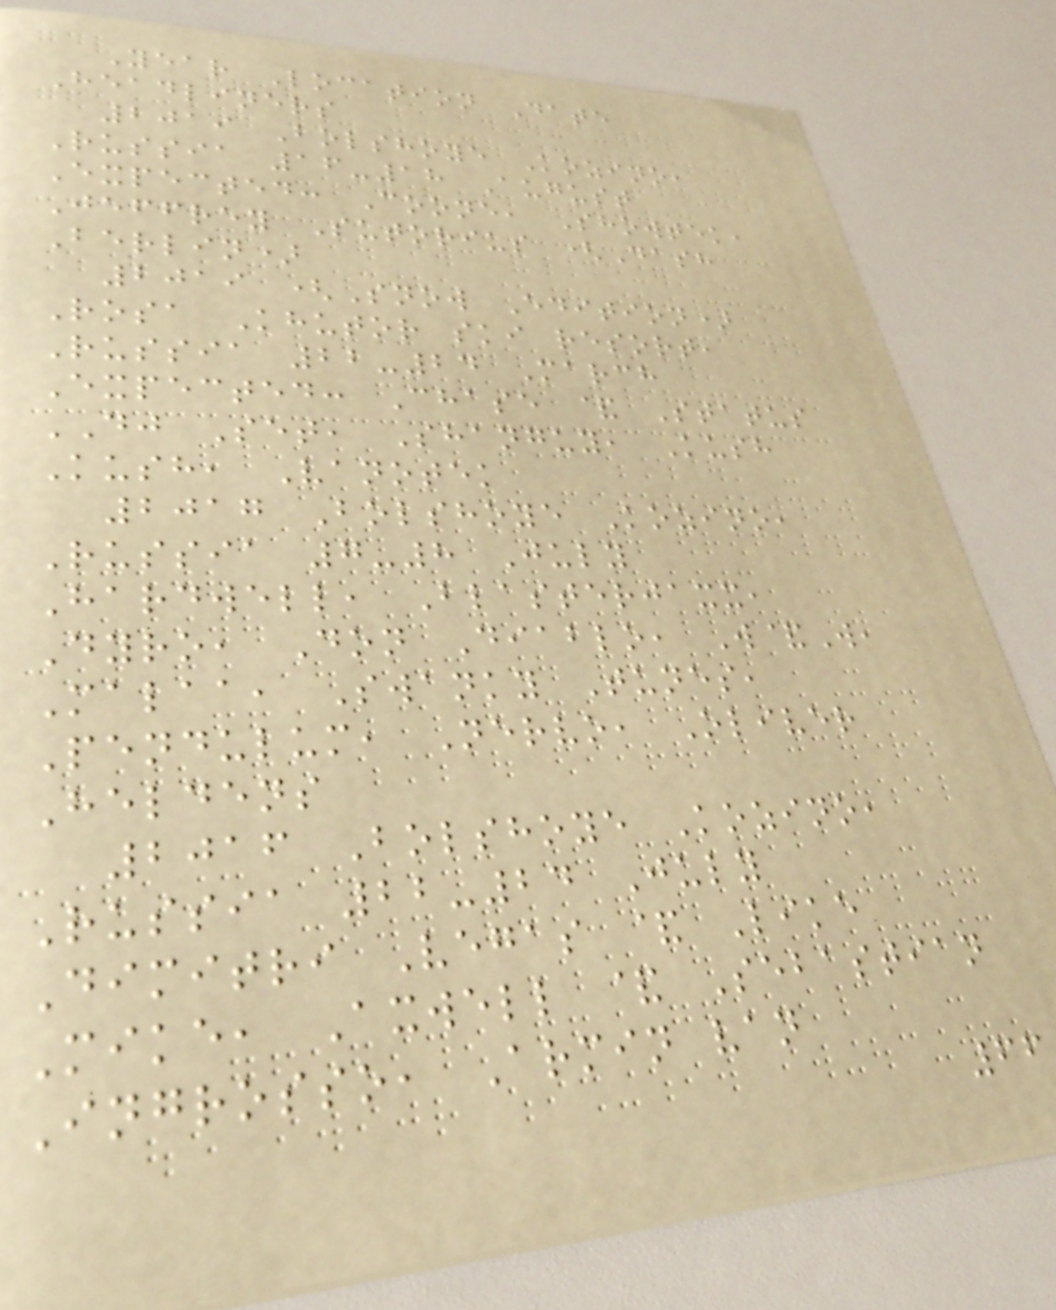Year Location Date
Headliners
2019 Bolshoye Kozino,
Russia 16-18 August
Expected: Coone, Showtek,
Jeffrey Sutorius (Dash
Berlin)
2019 (Snow Edition)
Rosa Khutor ski resort,
Russia 22-24 March
Expected: Chase & Status
DJ Set, Shanguy, Kush
Kush, Vanotek
2017 Bolshoye Kozino,
Russia 7-8 July
Hardwell, Blasterjaxx,
Dyro, Don Diablo, W&W,
Malaa, Swanky Tunes,
Pendulum, Nervo, Oliver
Heldens
2016 Bolshoye Kozino,
Russia 22-24 July
Dimitri Vegas & Like
Mike, Axwell & Sebastian
Ingrosso, Armin van
66
